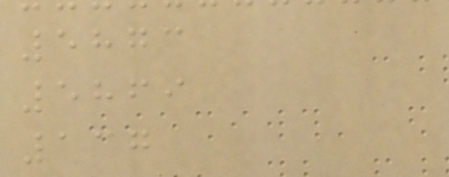5873
5869
137
